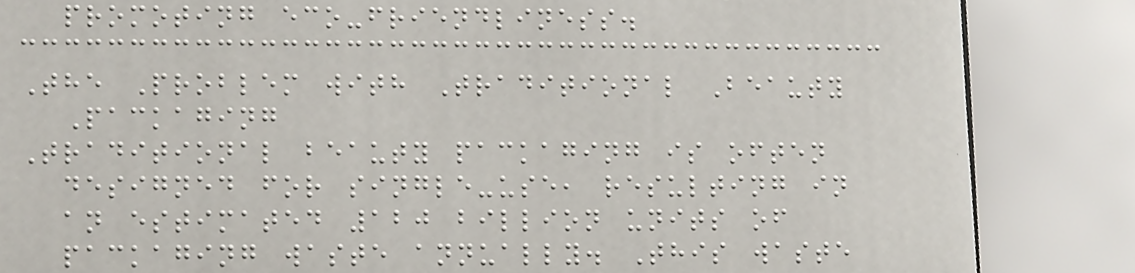promoting eco-friendliness.
The Problem with Traditional Beauty
Packaging
Traditional beauty packaging is often
designed for single-use, resulting in
an estimated 120 billion units of
packaging waste annually. This waste
